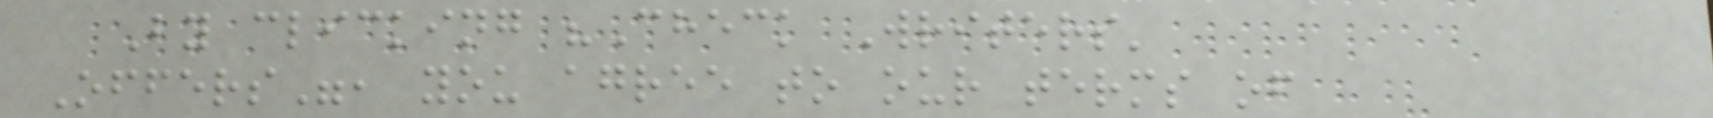By clicking "Check Writers'
Offers", you agree to our terms of
